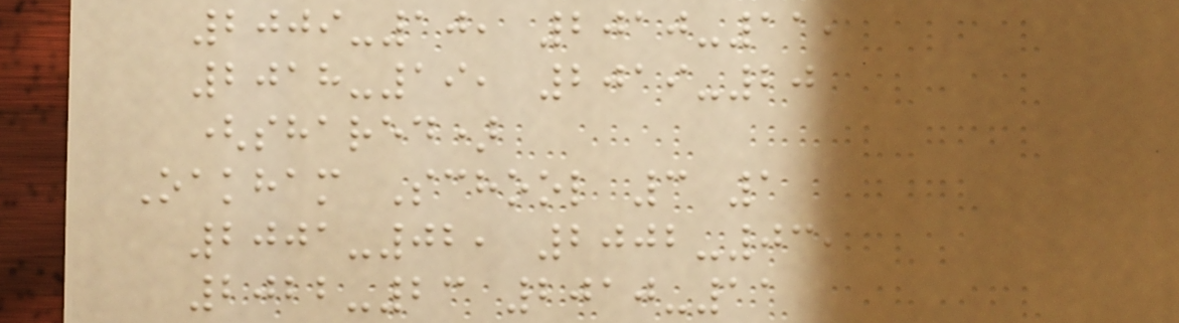2009-10, 2010-11,
2018-19, 2019-20
(shared)
Oakham School 3 1
2001-02, 2002-03,
2022-23 2010-11
